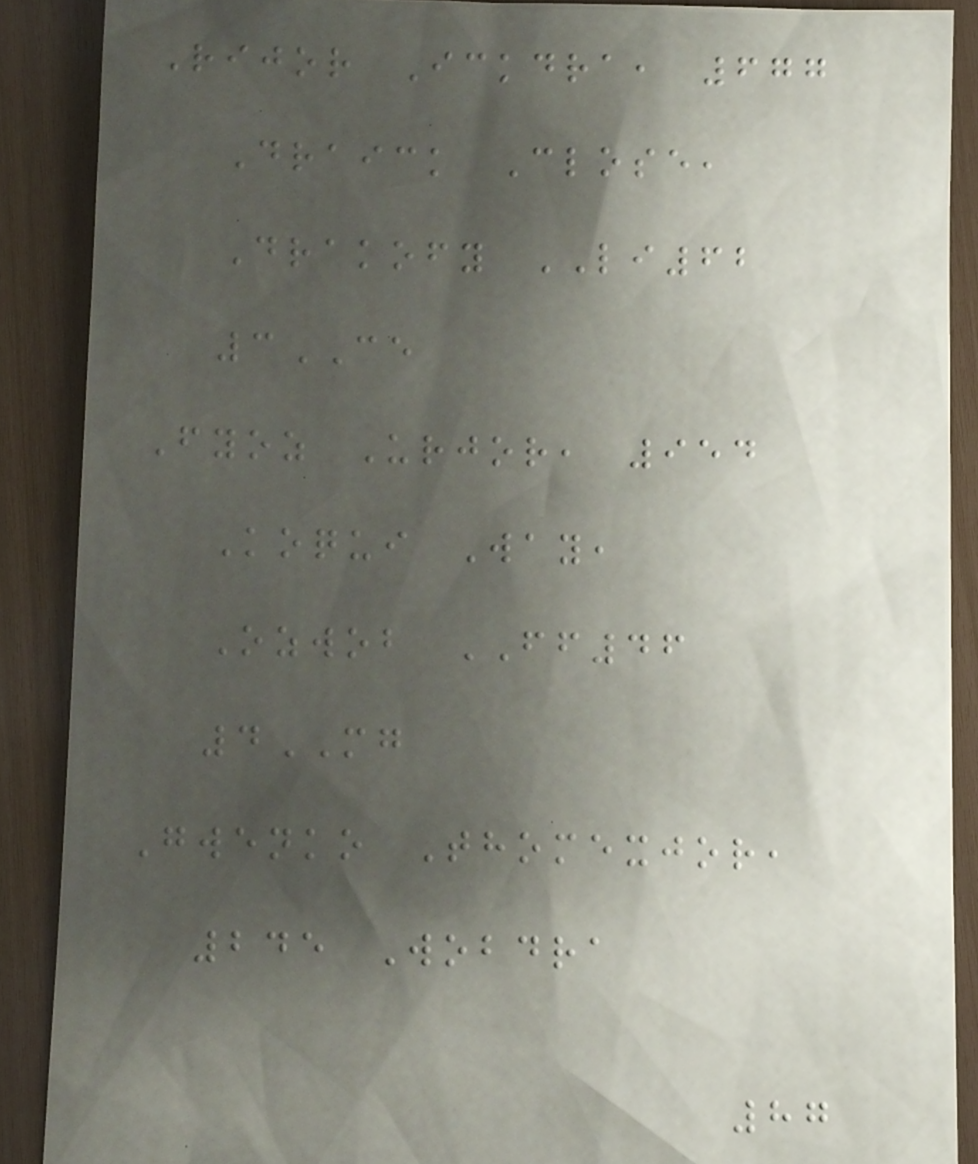Rijor Ickdra, 677
Draick Close,
Drakofy LI62
3CE
Fyoz Urjor, 954
Koqui Way,
Ozwob FF46
4MG
Gwenko Thomexjor,
245 Wobdra
87
